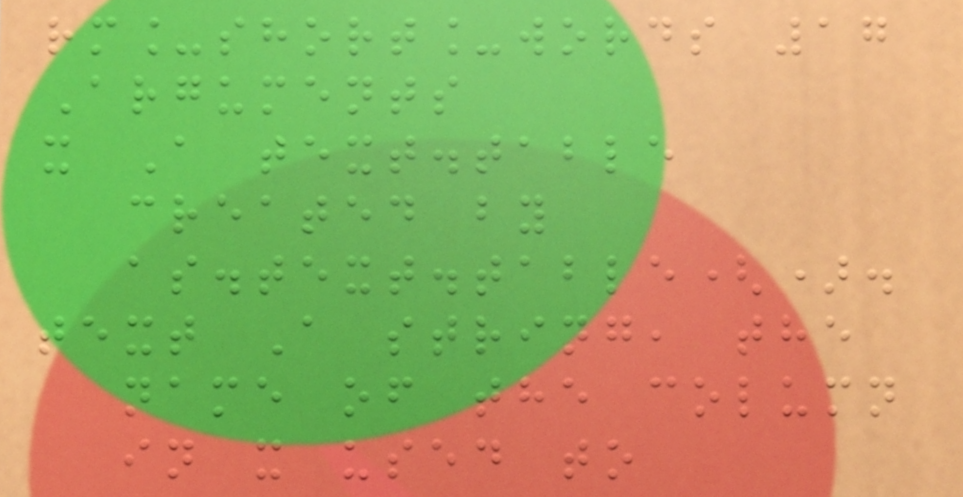rm_short_words 17
Arguments
x A text.table
created by
as.text.table().
text A string, the
name of the column
in x used to
